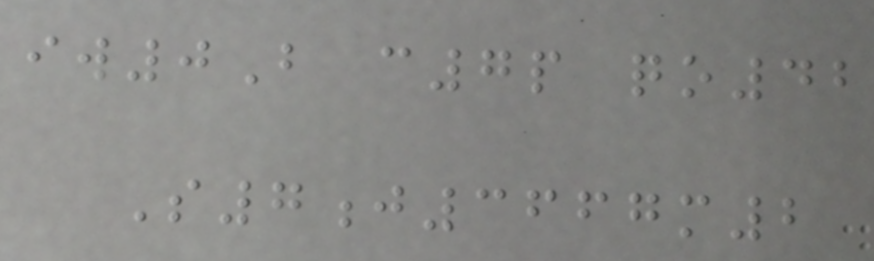iw0B c7p qo42
S7j3667m2
